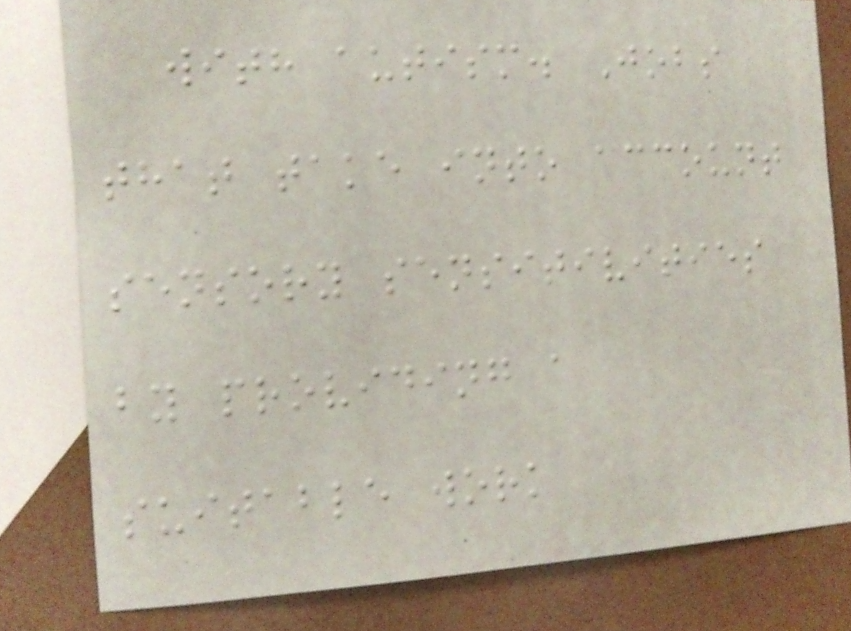with autism. Jobs
that take into account
sensory sensitivities
by providing a
suitable work
